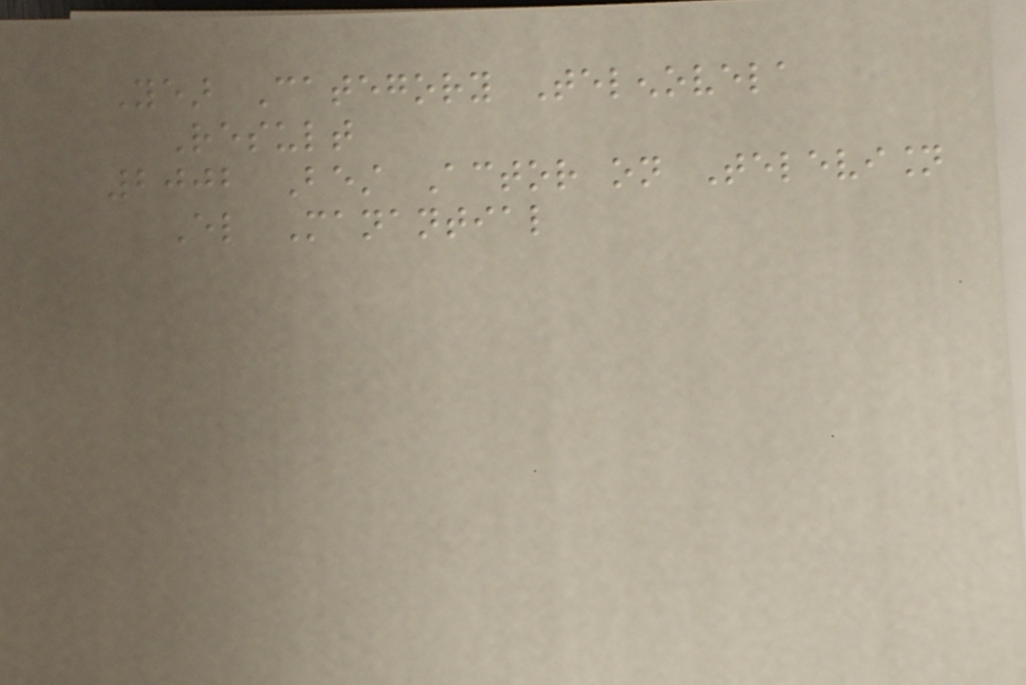Year Category Telenovela
Result
2002 Best Actor on Television
El Manantial
